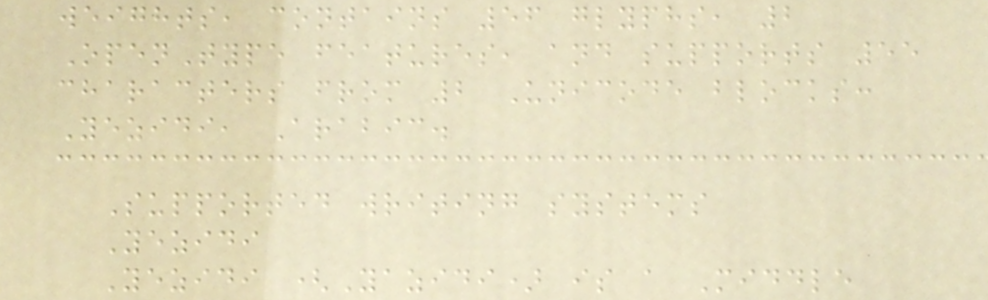weights, contains 56 glyphs, 2
OpenType features, and supports 55
characters from 2 Unicode blocks:
Yezidi, Arabic.
Supported writing systems
Yezidi
Yezidi (Yazidi) is a Middle
